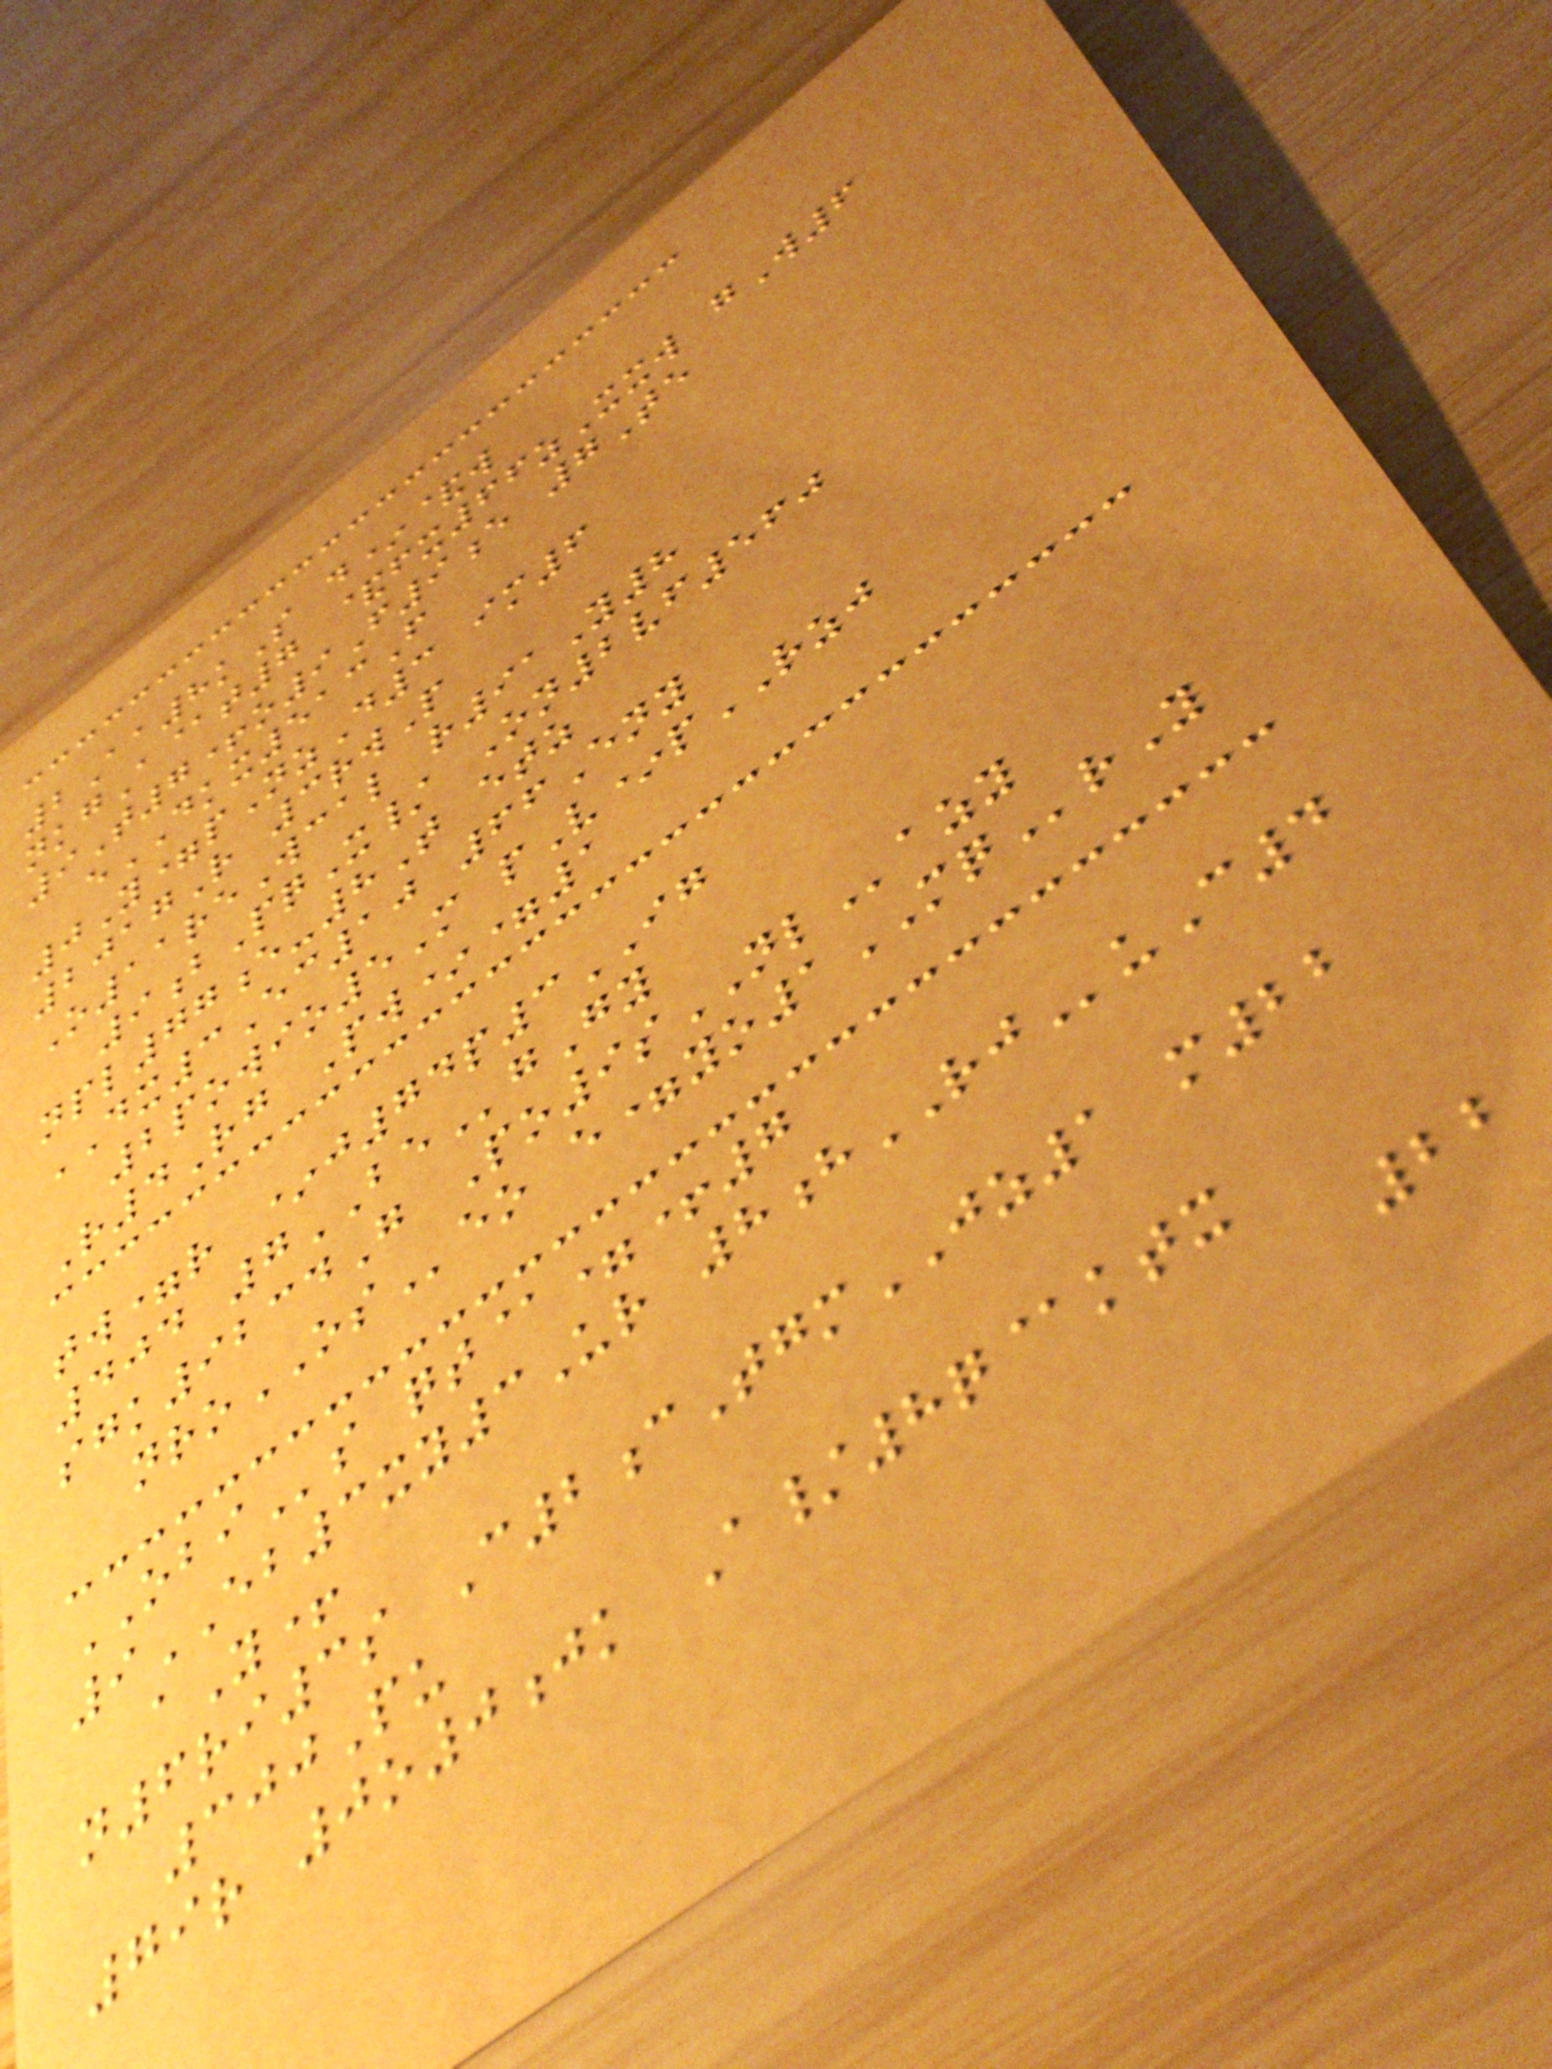2Aa8kS d*&w
nkgA@t7 &fx66zXxw gW6
9T7+o9F9e 7Te
eDKX513F
0Y=pNzD3 im6
2017R 3rwP
O11reWcal r91Y8
9bPqX/ On2vf560
npl77e-8T etz
DX3Ec10 66Eny
2powio5M pV*pRZJ
R4Rg Pw*=1
tw=r *j74p3IG
404 7BEgGy
sgk9234G Po9sNLazy
nroOSeo e=yo1MQrY
OBIs qt@=+7
9EB3xy3Ur 8hRJuC4
aY+
n6ri3s C2cTgmJZ1 m22
300Pu
79r 0o0jk A/8q@ktx
22
